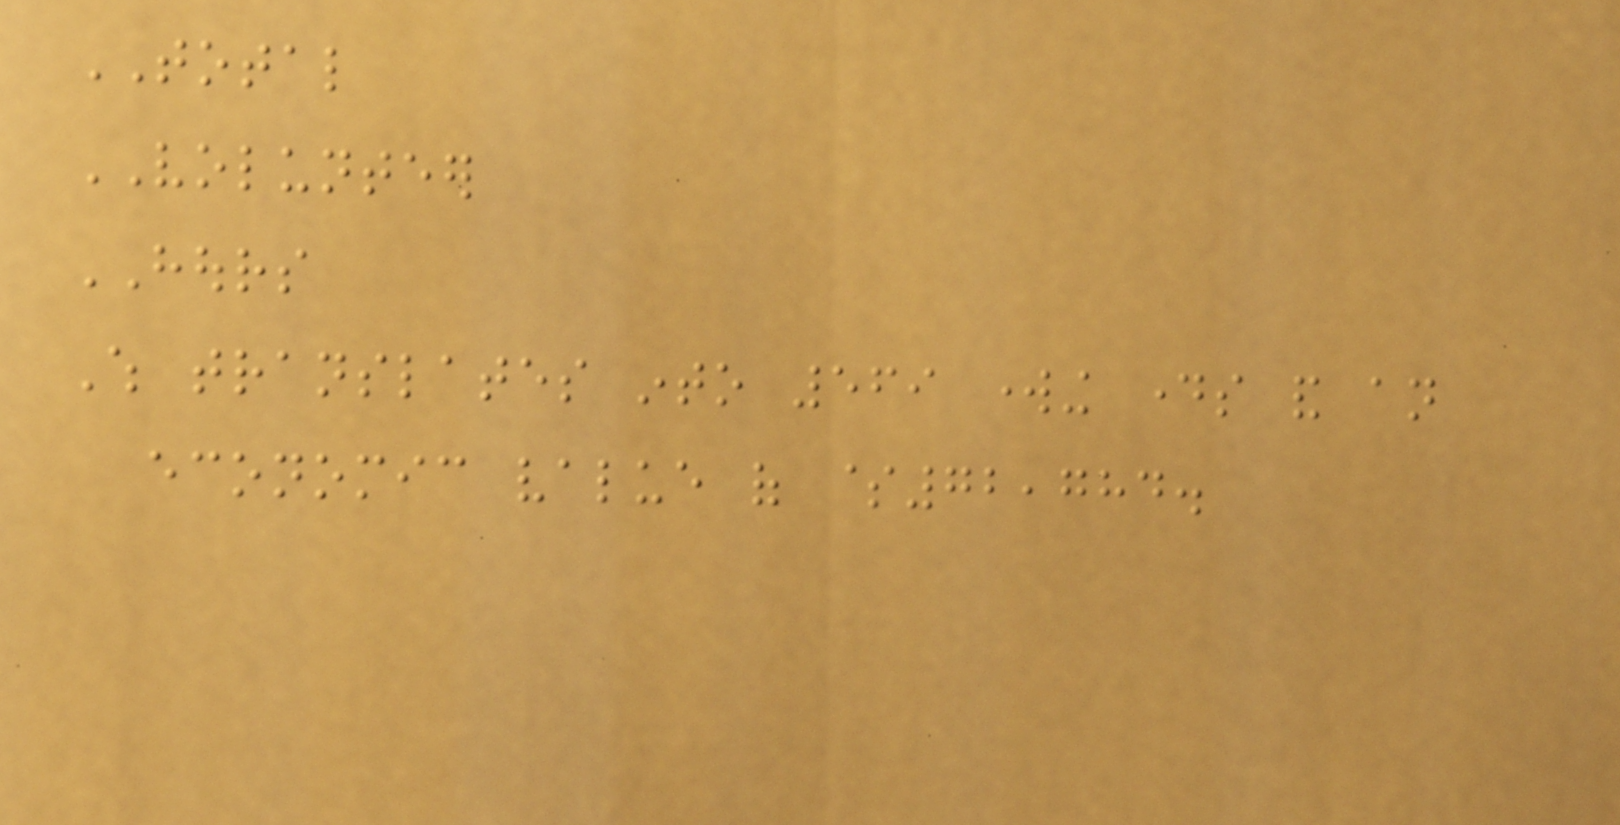TOTAL
VOLUNTEER
HOURS
Which translates into 569 working days and an
economic value of $72,784.
